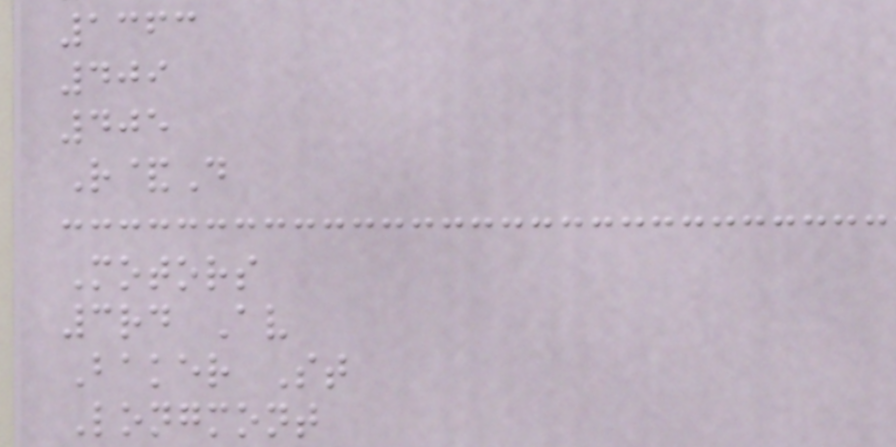1363
409
405
R&D
Motors
3rd Av
Baker St
Longmont
